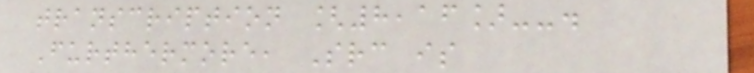transcription [8,16]--.
Furthermore, Src is
